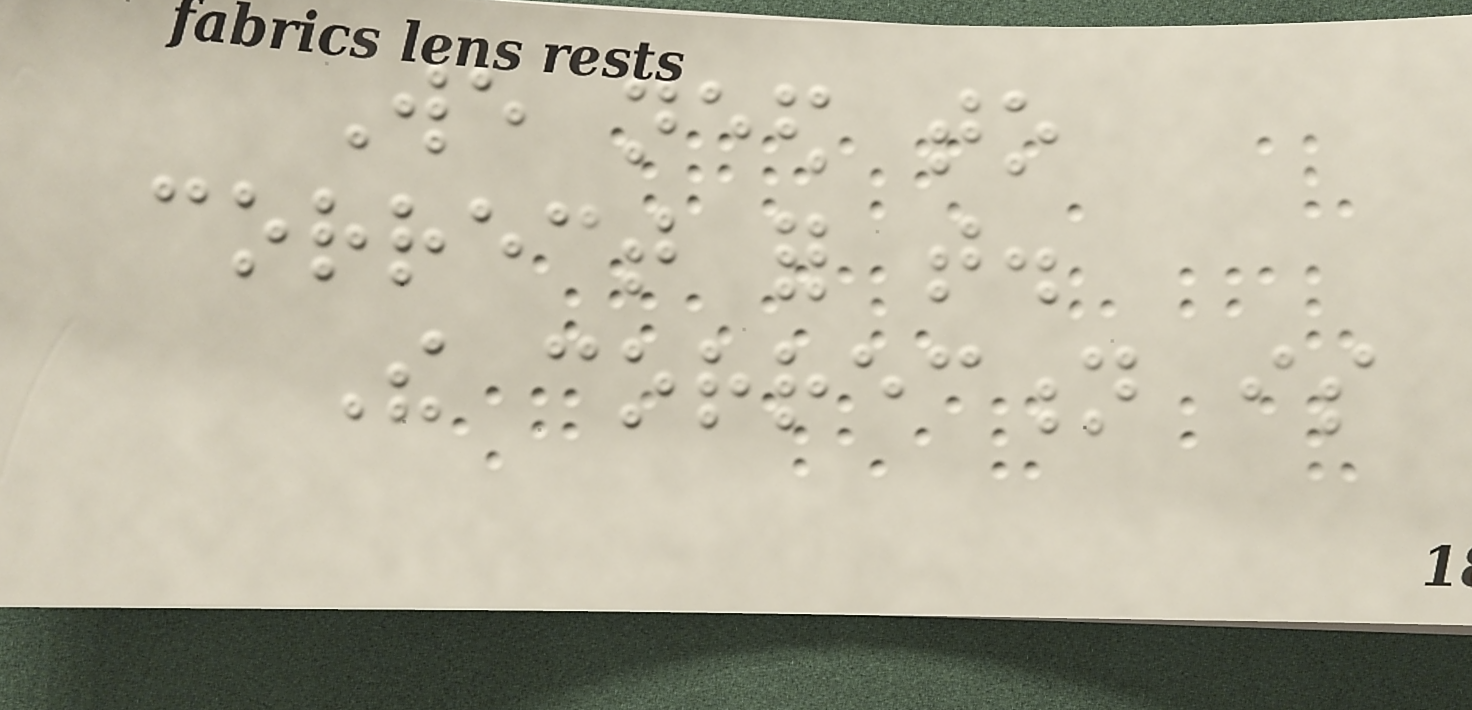We need to
correct for that.
The correction is
